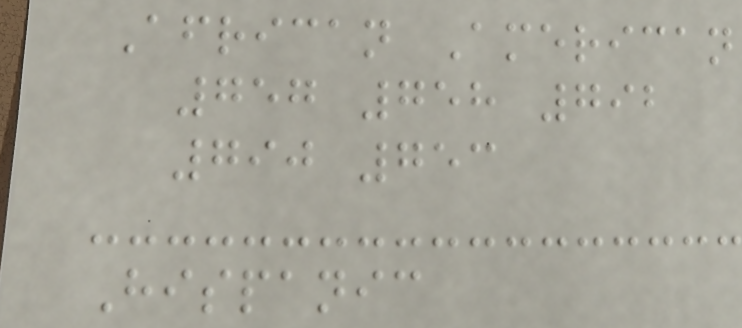African American
757 758 792
790 753
Hispanic
